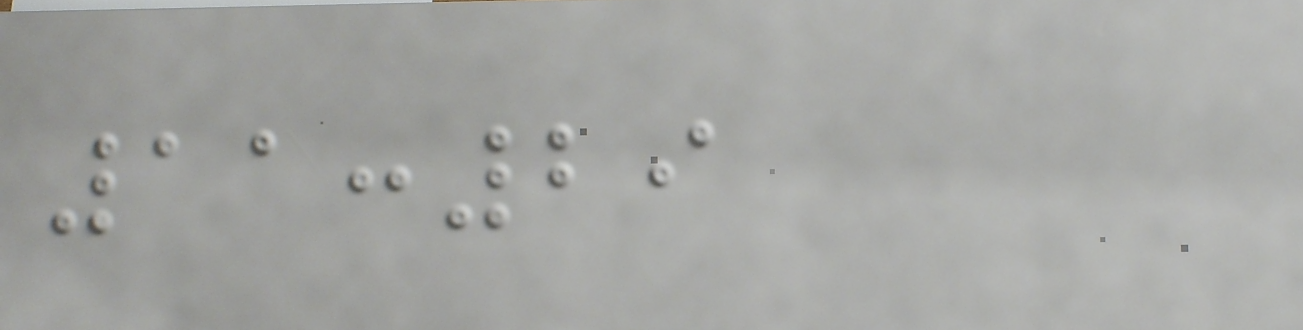11:29
